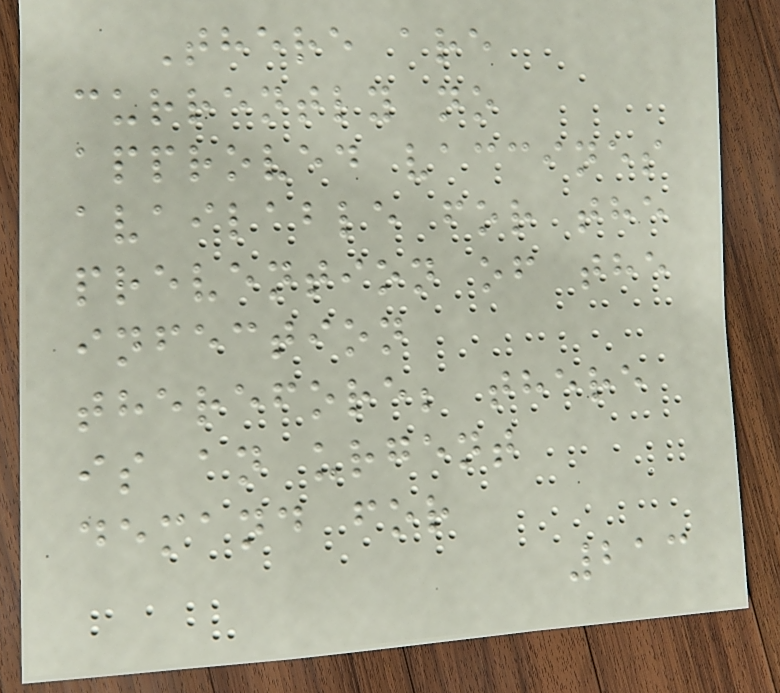There are
currently no
approved vaccines
available for the
prevention of the
infection
therefore; there
is an urgent
demand for
213
